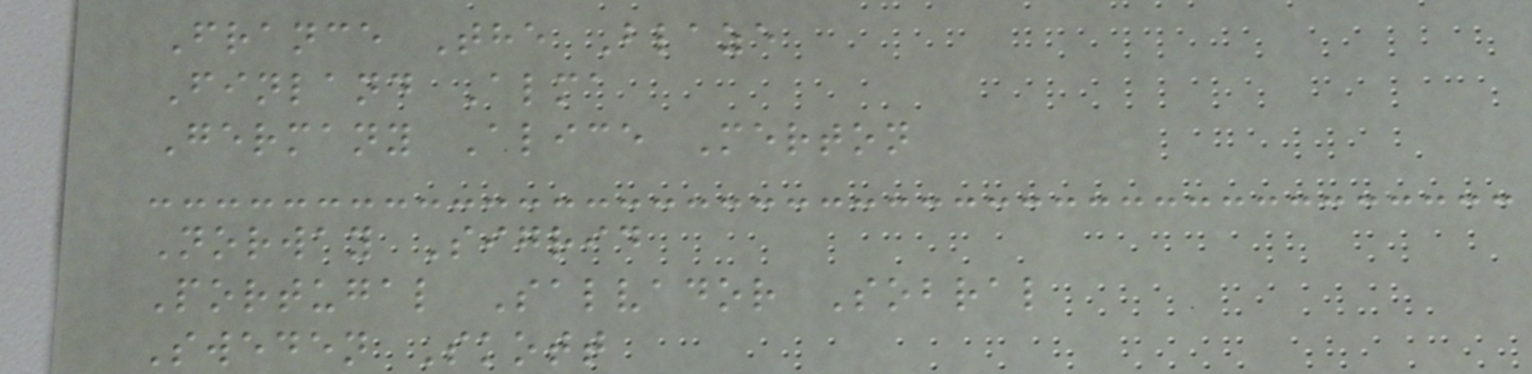France The Blaze
Finland Alma
Germany Alice Merton
Norway Sigrid
Portugal Salvador Sobral
Sweden Skott
